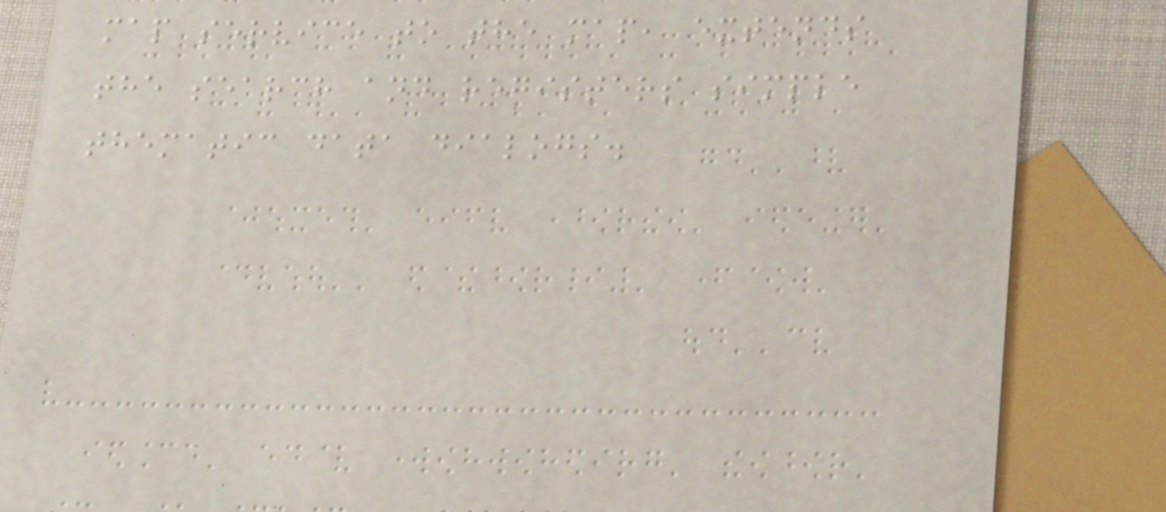map service to the map, extends
the search and registers simple
thematic data dialogs.
